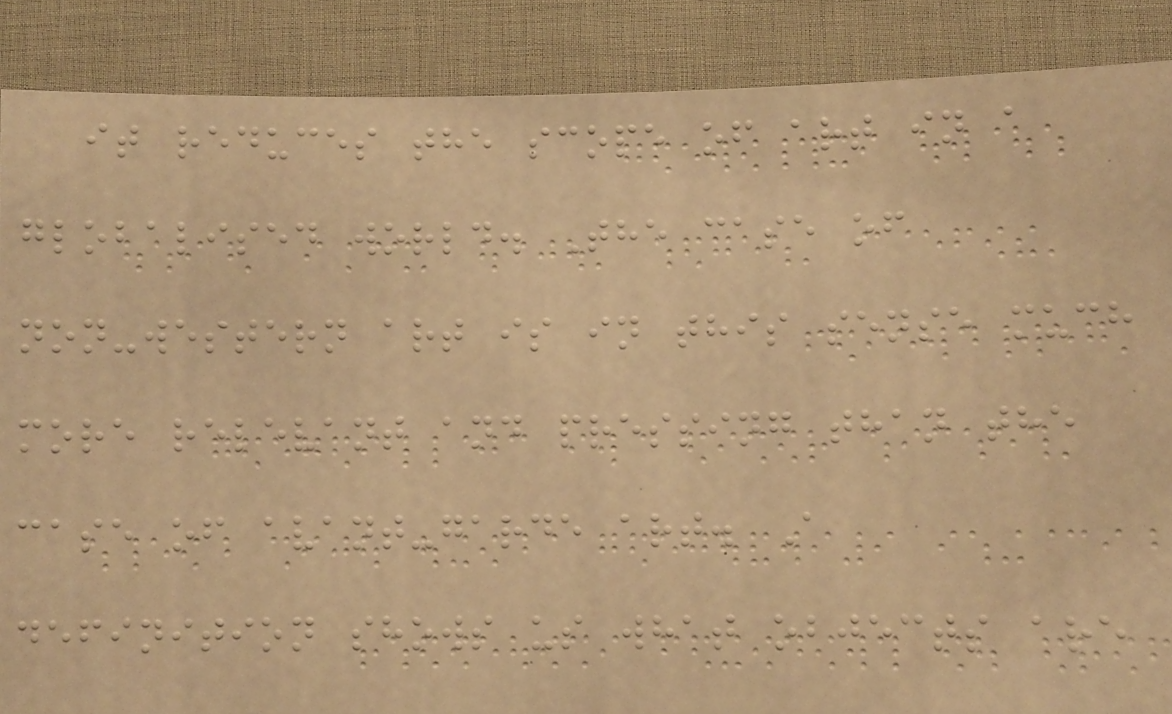it reduces the scope of art in a
globalised world. The case of
non-western art is in this sense much
more relevant and pressing than the
case of avant-garde art. A
definition shows us what objects are
